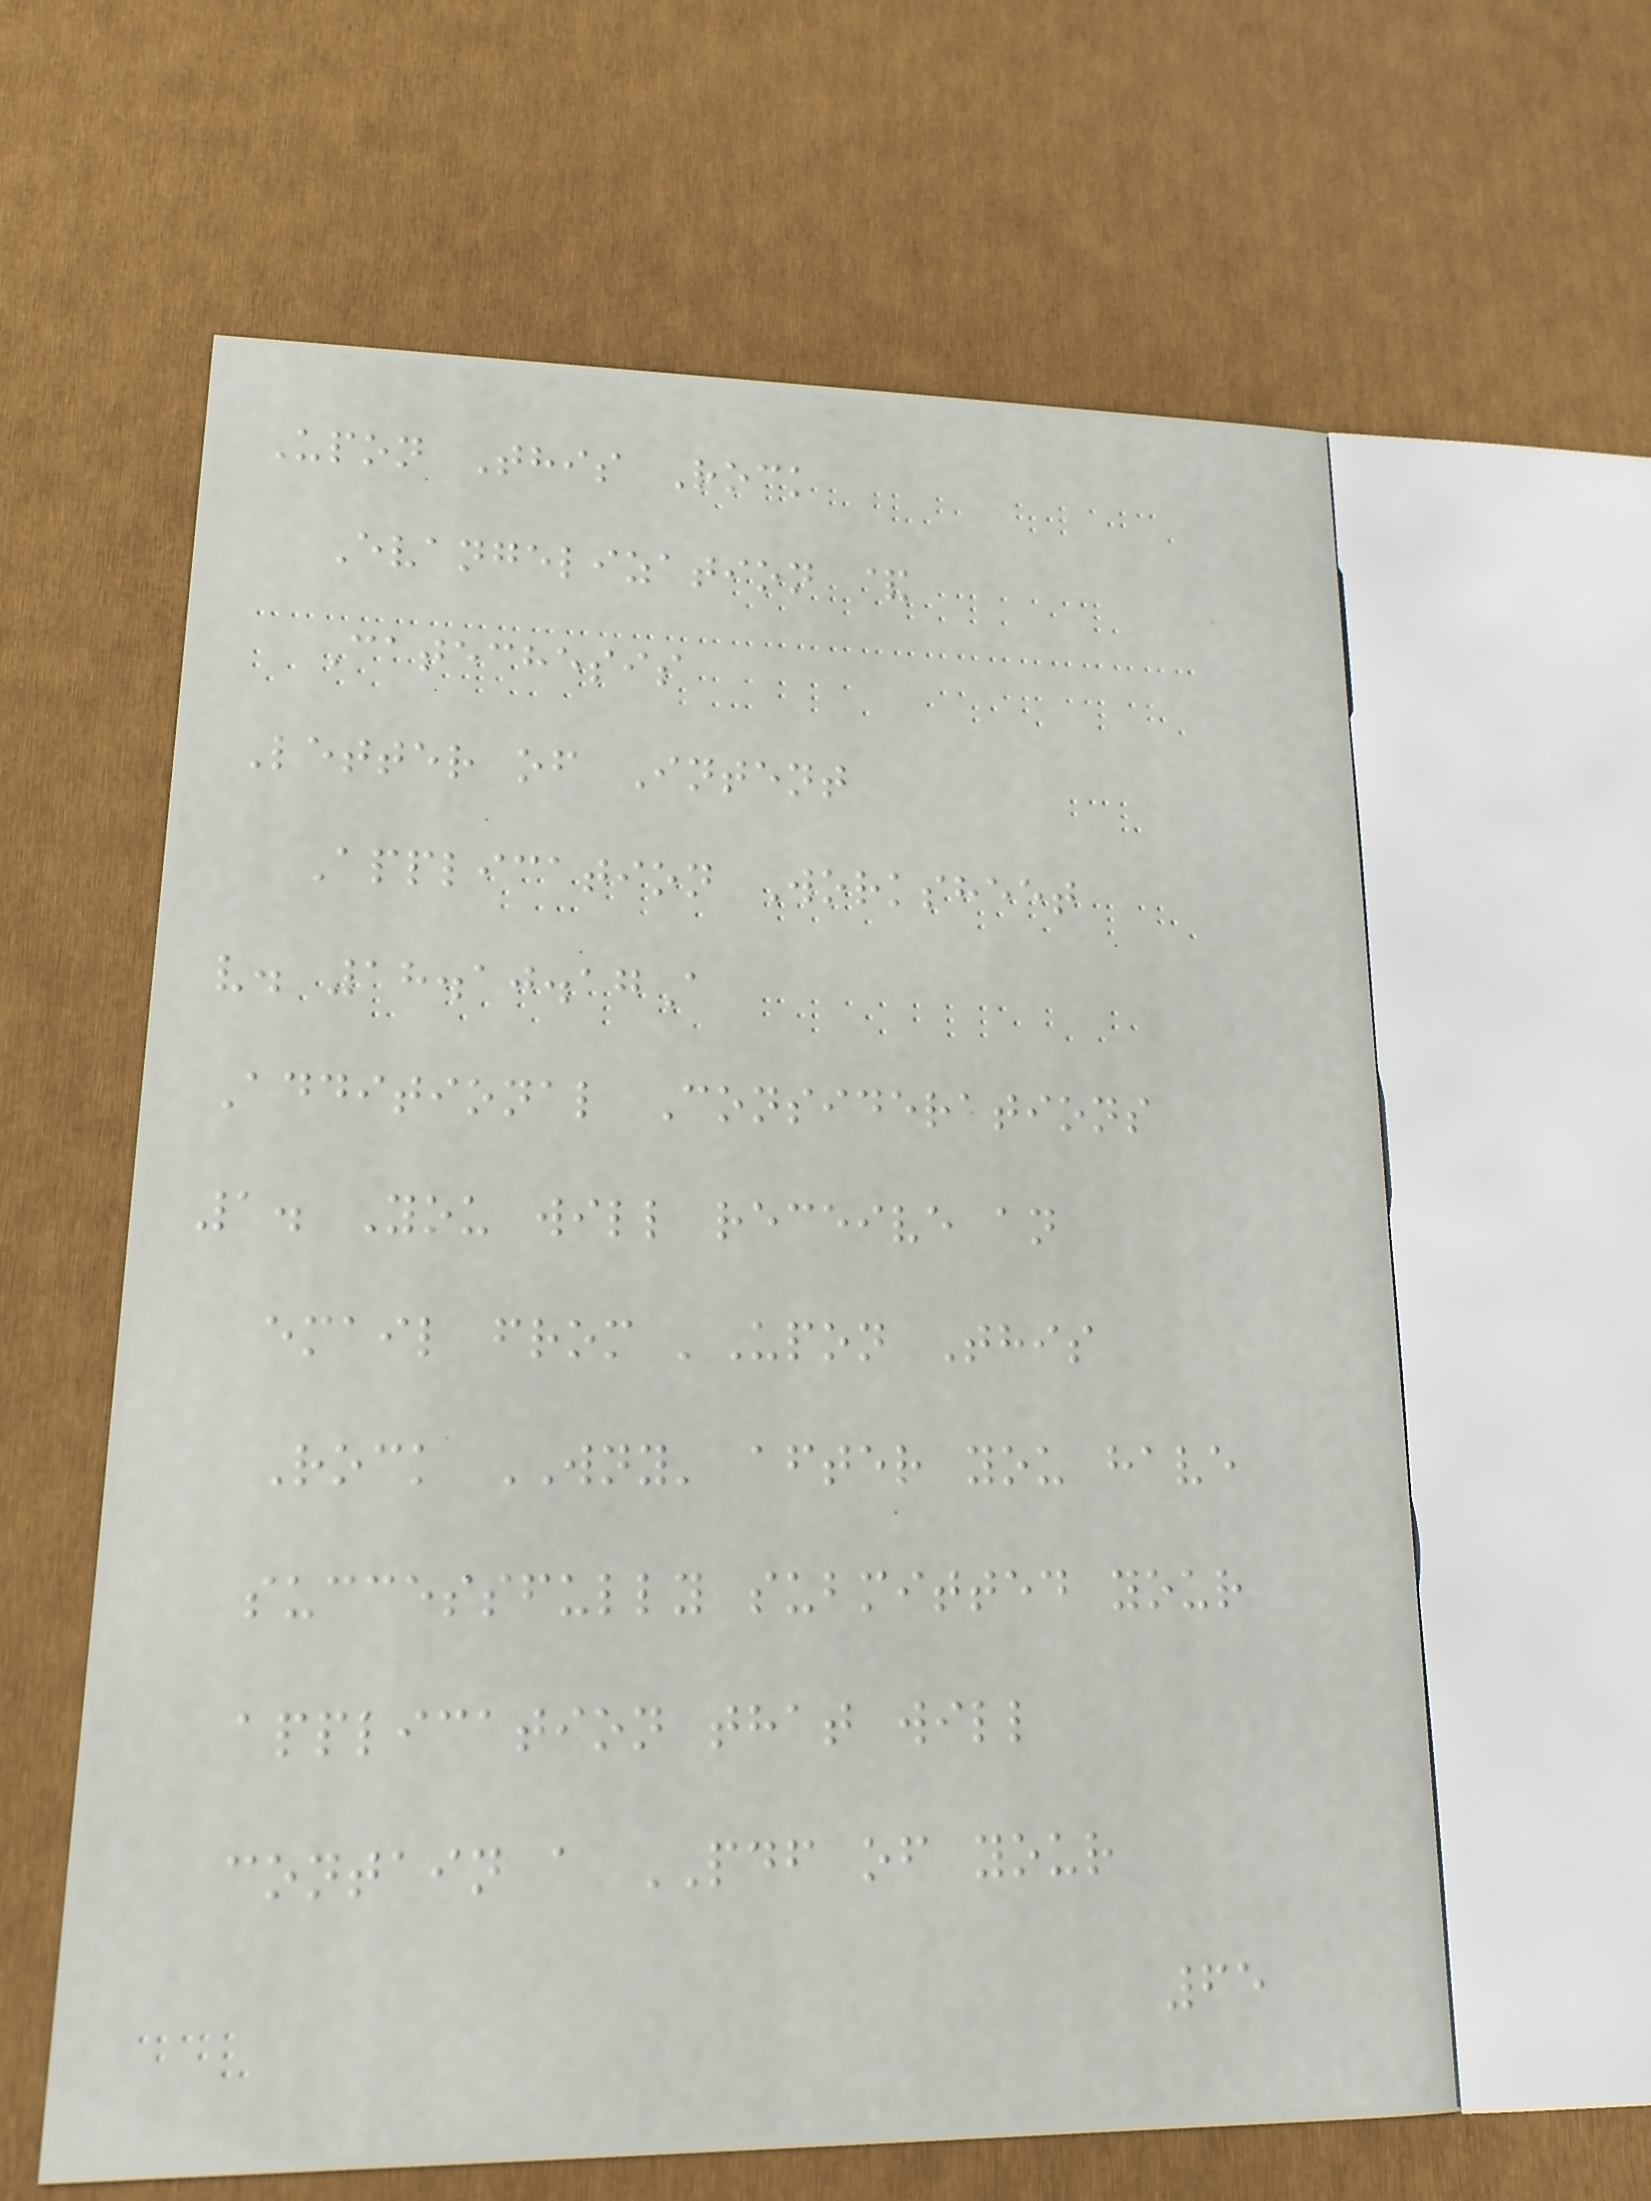Upon This Rock
Evangelization &
Catechesis
Letter of Intent
Application Worksheet
v. 18.10.17A
Additional Considerations
1. You will receive an
email from 'Upon This
Rock WNY' after you have
successfully submitted your
application that will
contain a PDF of your
65
